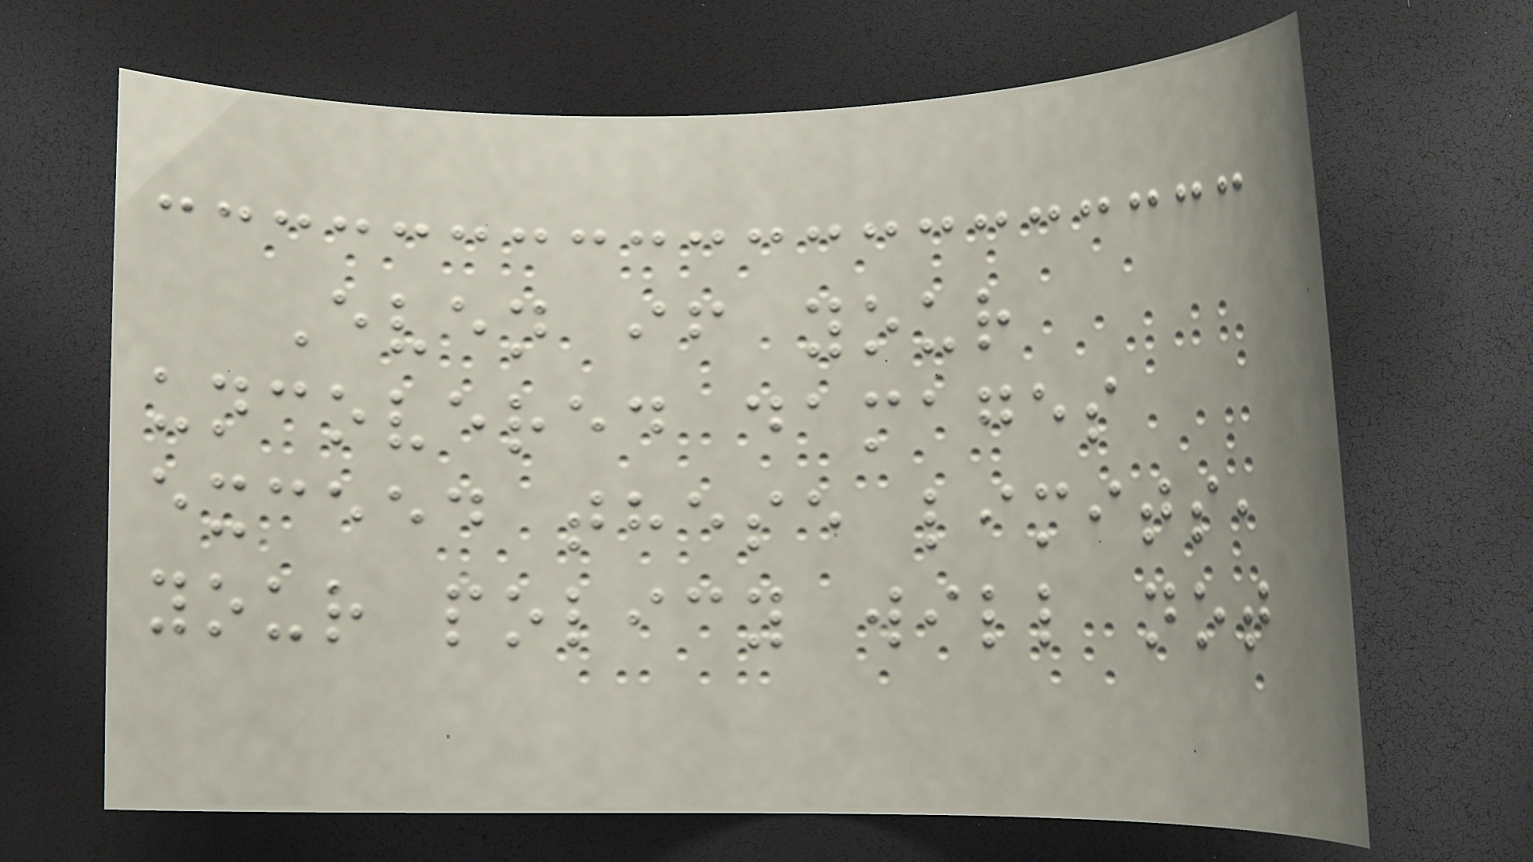Even if your
uncovered damages
exceed these limits,
your policy will not
